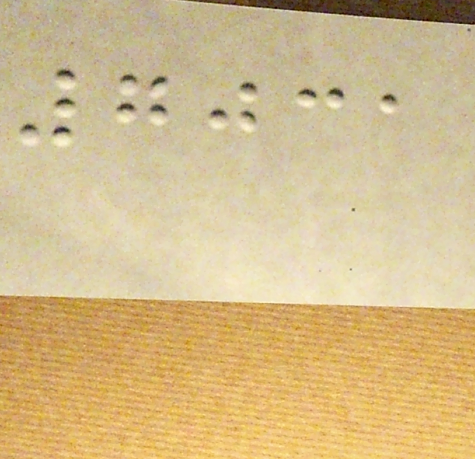7031
